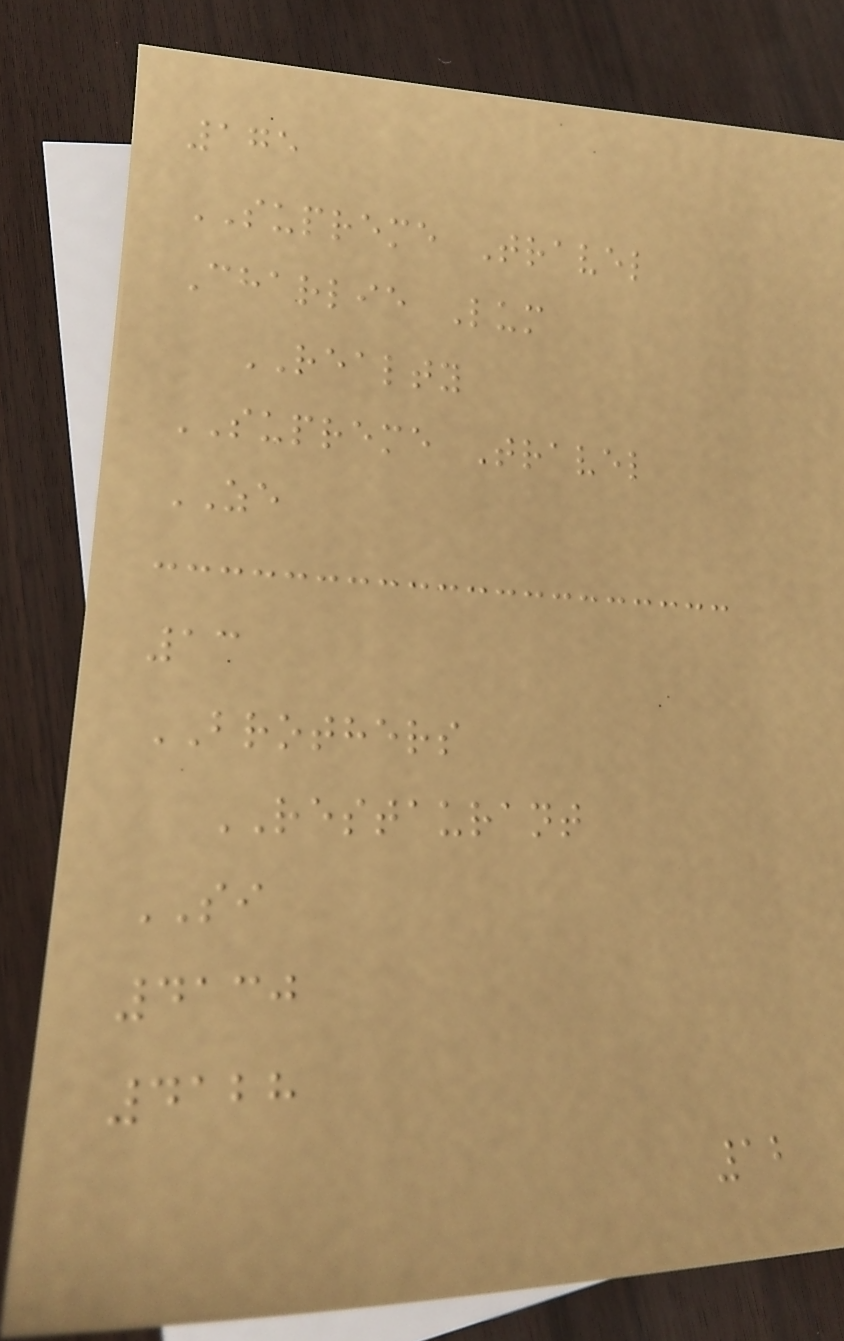175
SUPREME Travel
Charlie Lum
REALTY
SUPREME Travel
ZE
13
BROTHERS
RESTAURANT
SI
4130
4128
12
